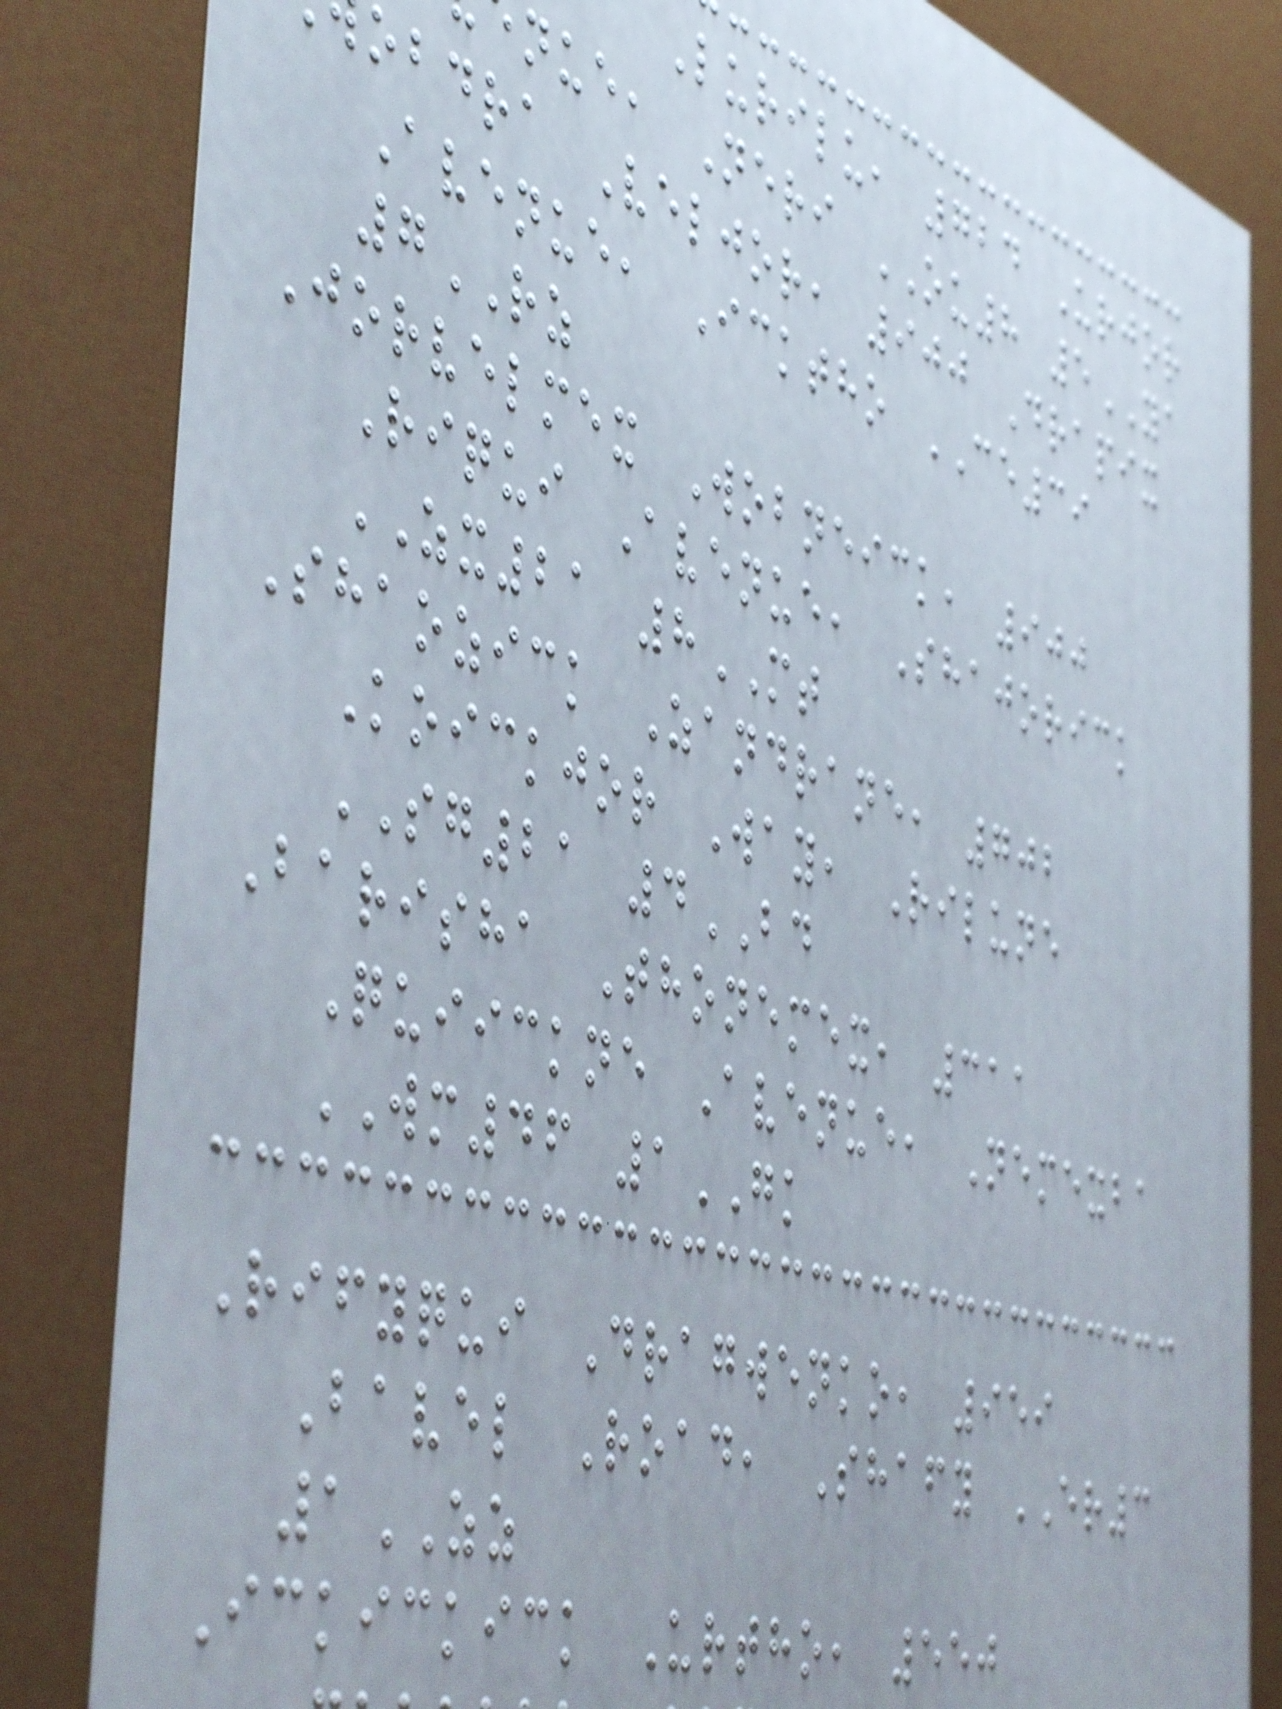Lurilu, 724 Urjor
nue, Neri OU8 5YA
obdra Veljor, 900 Drapix
Avenue, Icktho CE39
7RZ
Jorvelmex Wobneick, 900
Riqui Avenue, Shajorick
ZX21 8MT
Shaozick Zandrane, 702
Koickjor Way, Rilune
SG21 4BD
Barisha Thonemex, 311
Quiickne Avenue, Nemexba
WM46 1GK
Rifyqui Dragwenko, 959
Bavel Road, Shafy ER3
1ZZ
Ickickick Urtho, 550
